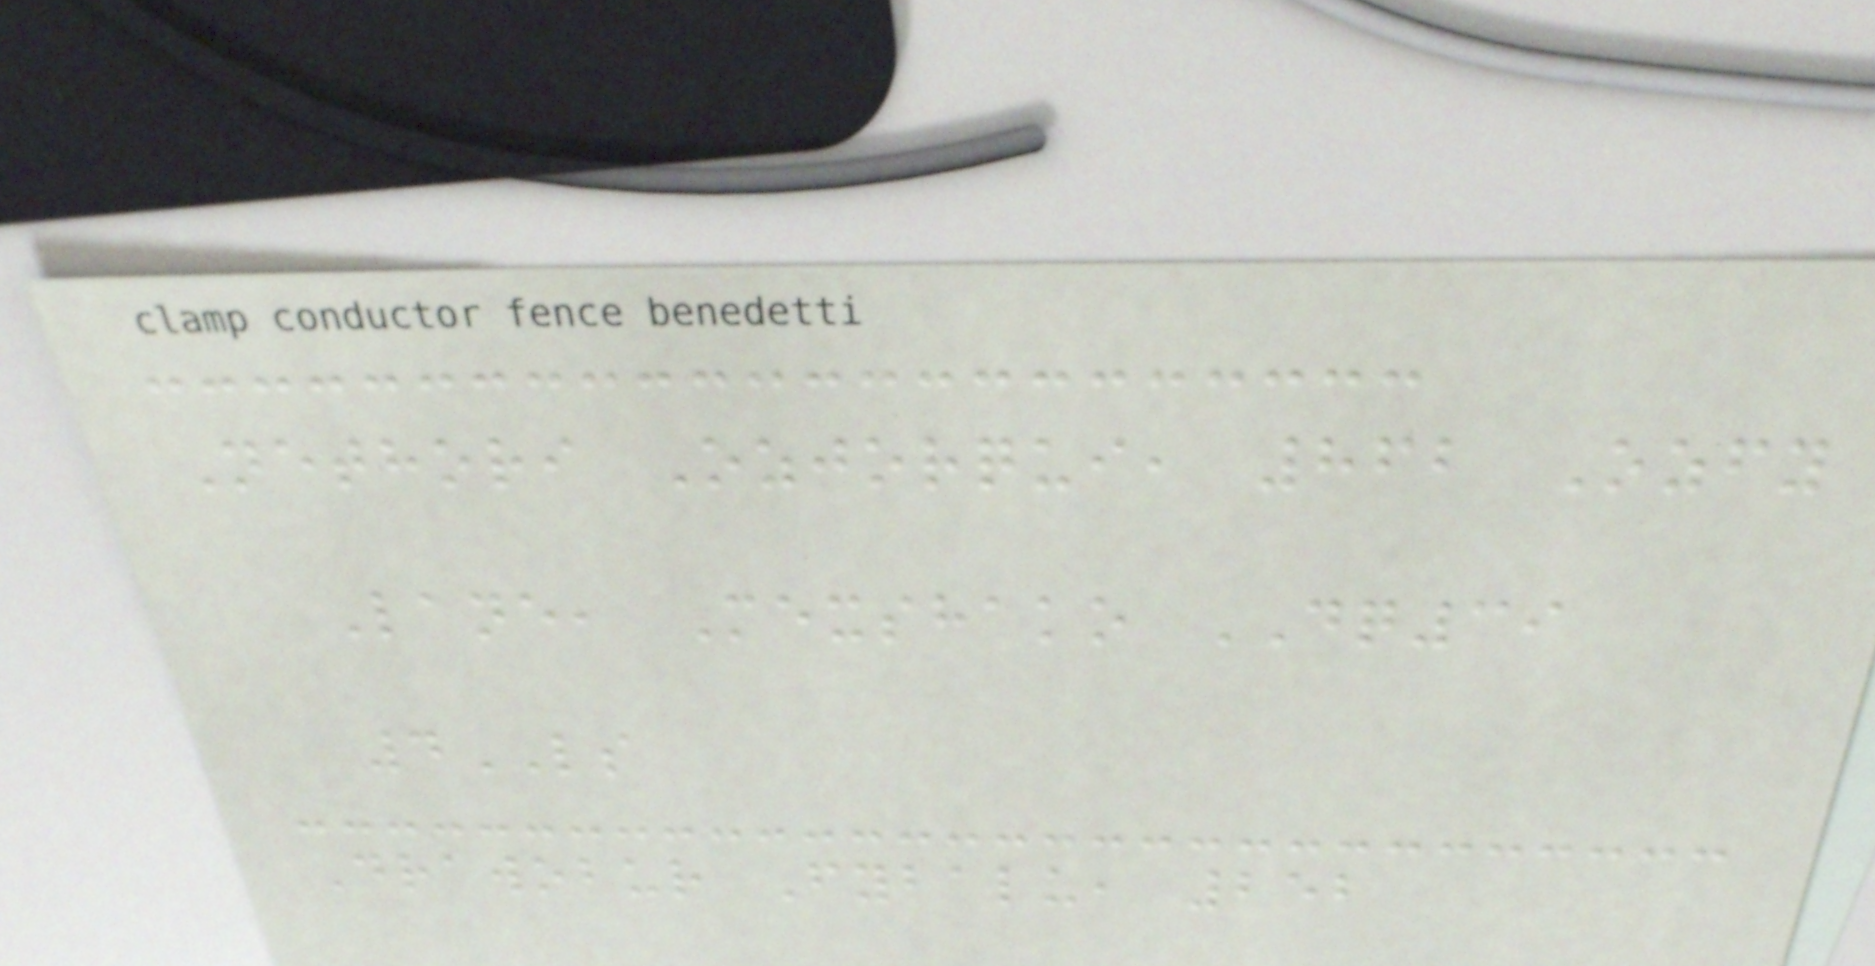Nethori Ozjorqui, 862 Ozfy
Lane, Mexshako DQ39
4LS
Drawobur Fybalu, 252
